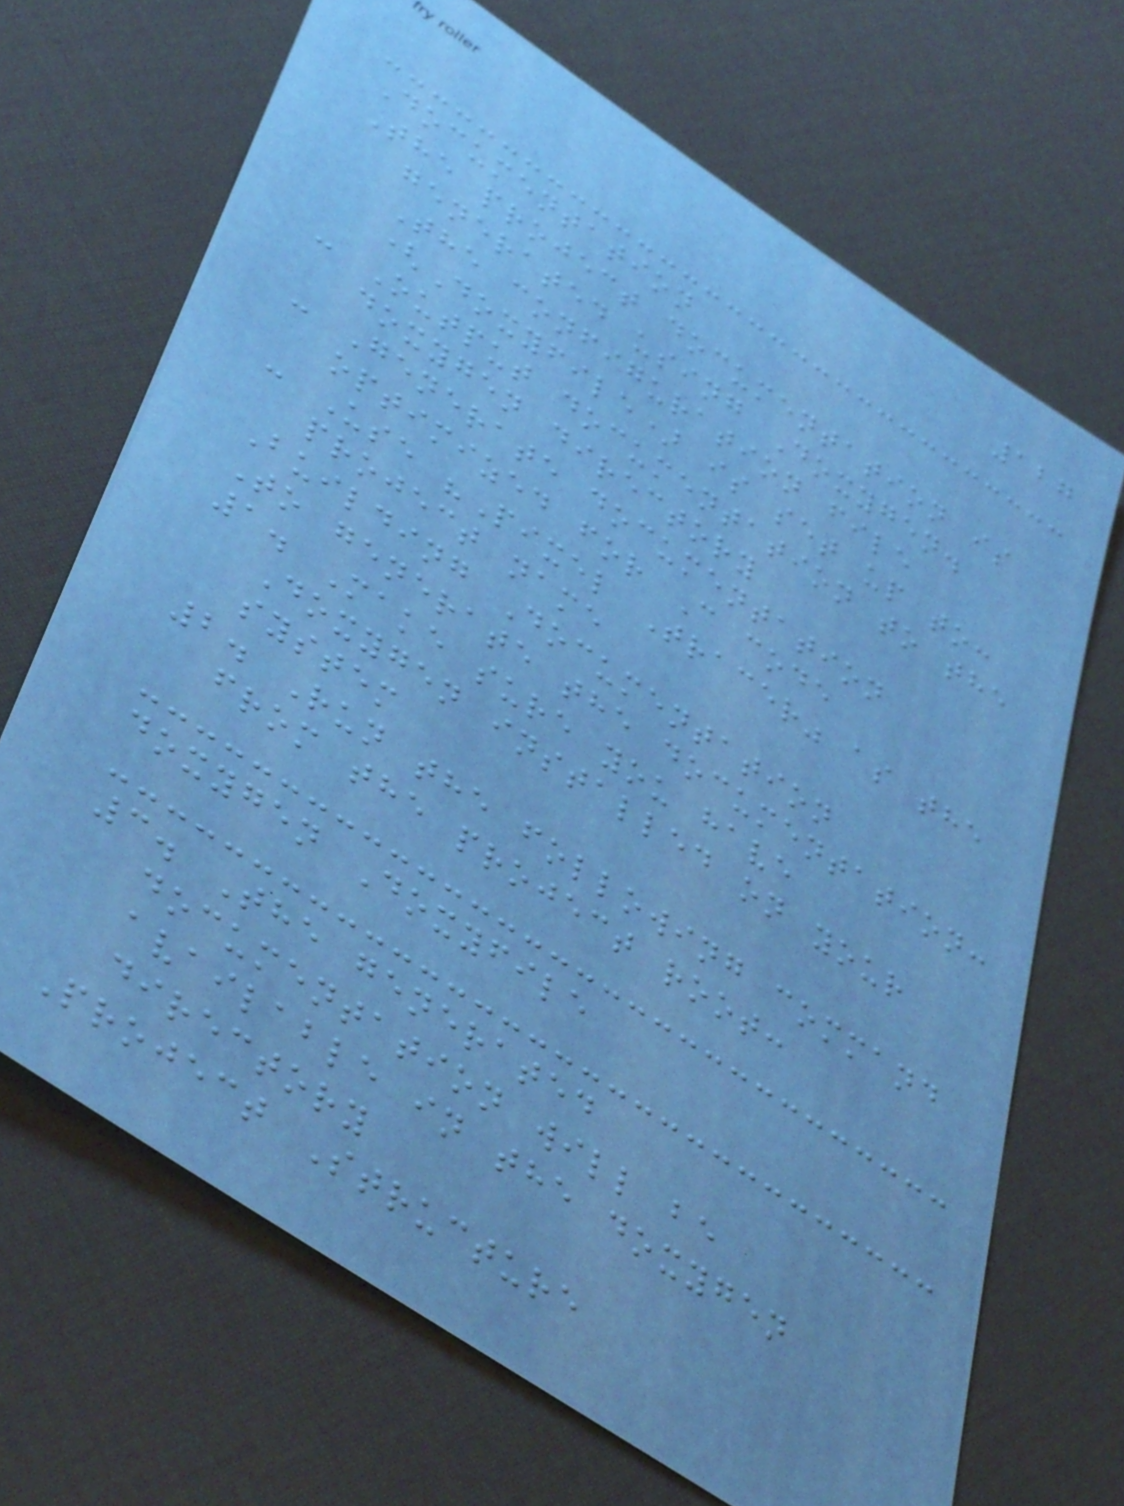127
Documentation
The project documentation is
generated using Doxygen.
The configuration file
(Doxyfile) is set up to:
- Output documentation to the
doxygen directory
- Generate documentation
optimized for C code
- Use "Pixel Tracer" as the
project name
Building Documentation
To generate the documentation:
1. Make sure you have
Doxygen installed on your
system
2. Run the following command
from the project root:
doxygen Doxyfile
3. The generated
documentation will be
available in the doxygen
directory
Project Structure
